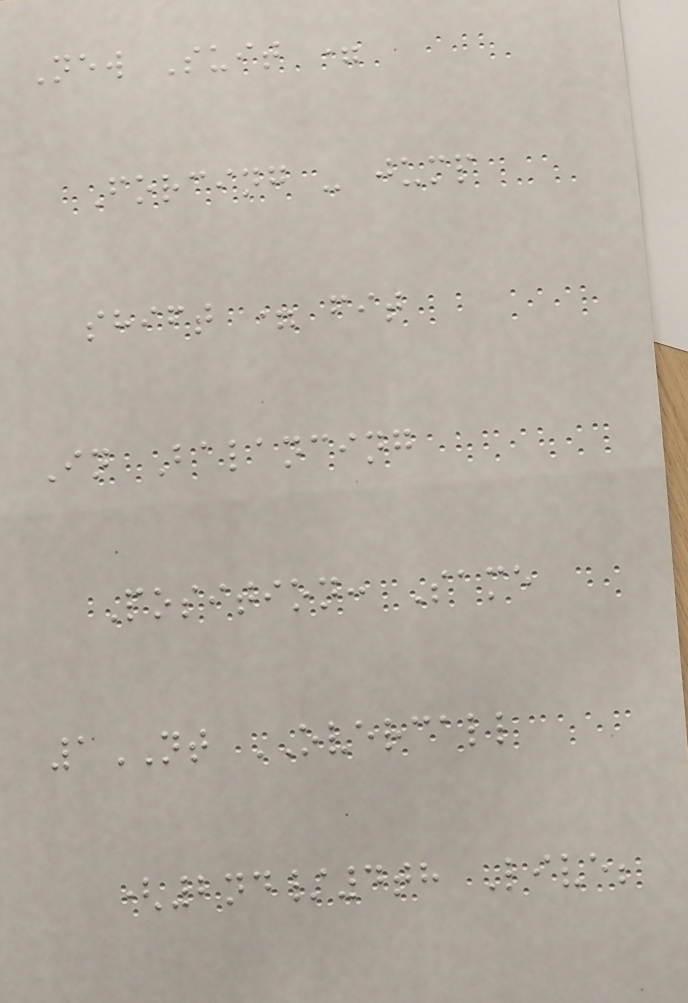New Suit =
Forcing - jump
shift = fit
In Balancing
Position: Same
1NT OVERCALL
(2nd/4th Live;
